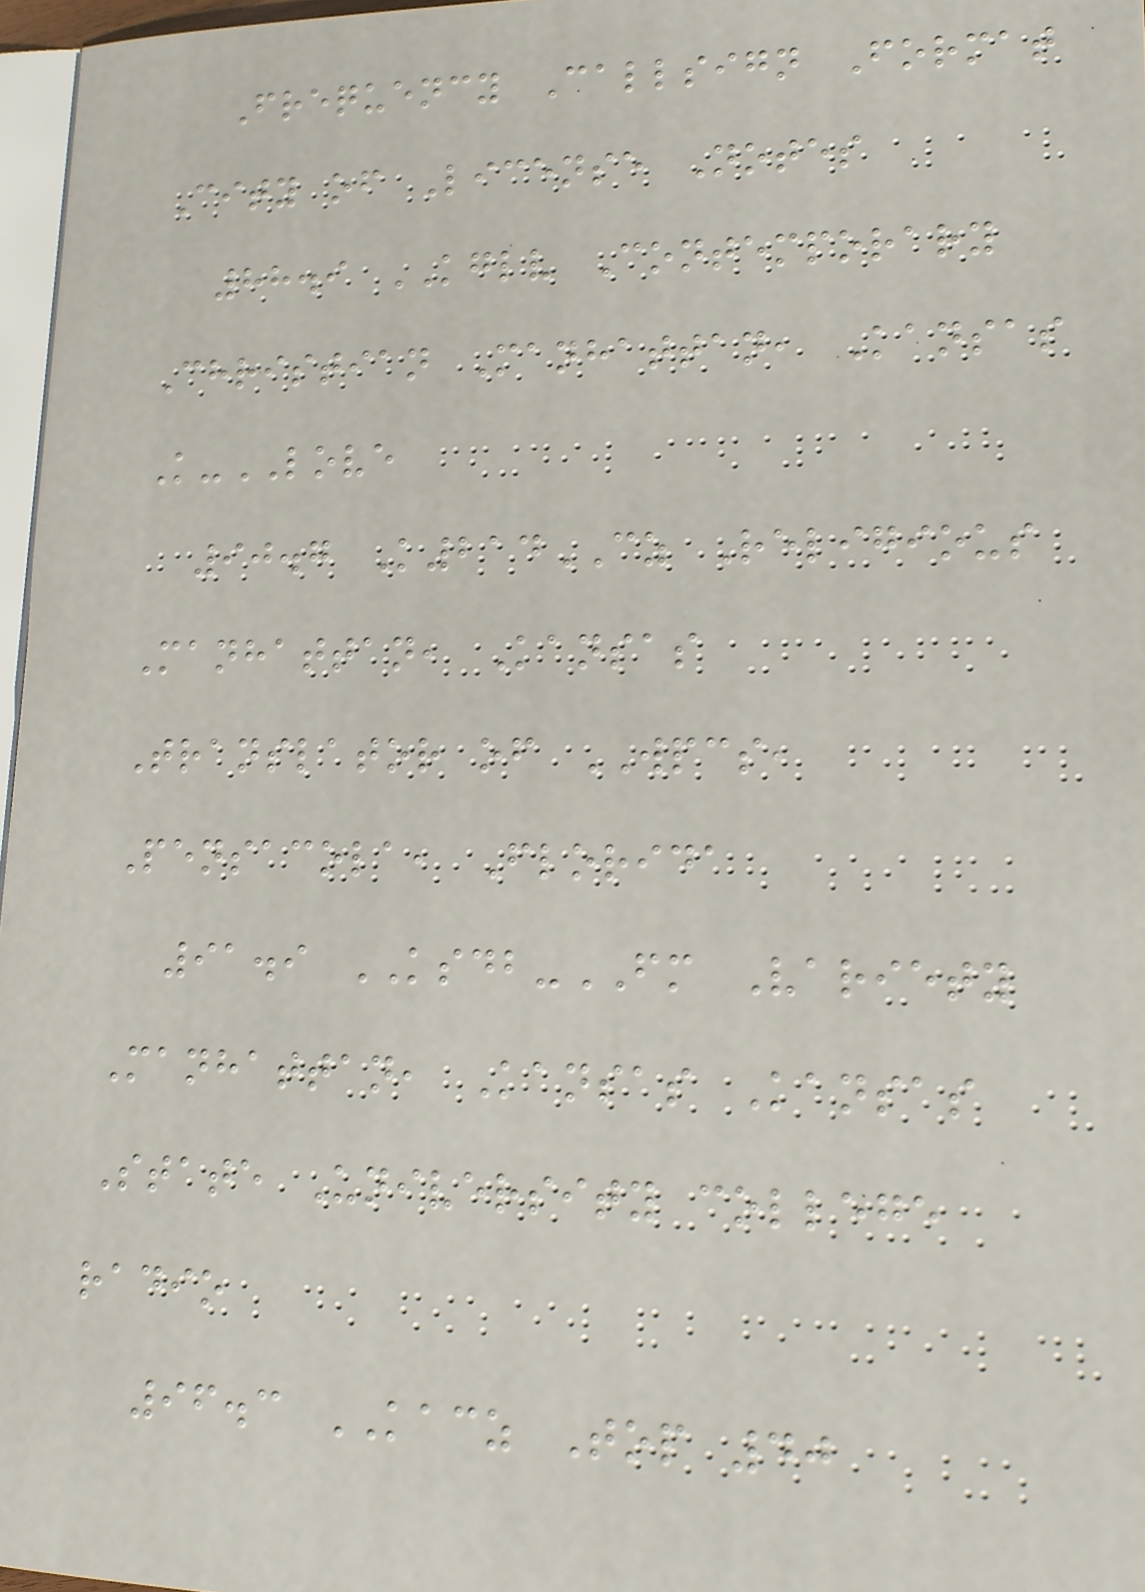Frequency Callsign Format
City of License Notes
88.9 KGLV Contemporary
Christian Manhattan, Kansas
K-LOVE
90.7 K214CZ Religious
Manhattan, Kansas
Translator of WPCS,
Pensacola, Florida
91.9 KSDB-FM Variety
Manhattan, Kansas Kansas
State University college
radio
96.3 KACZ Top 40
